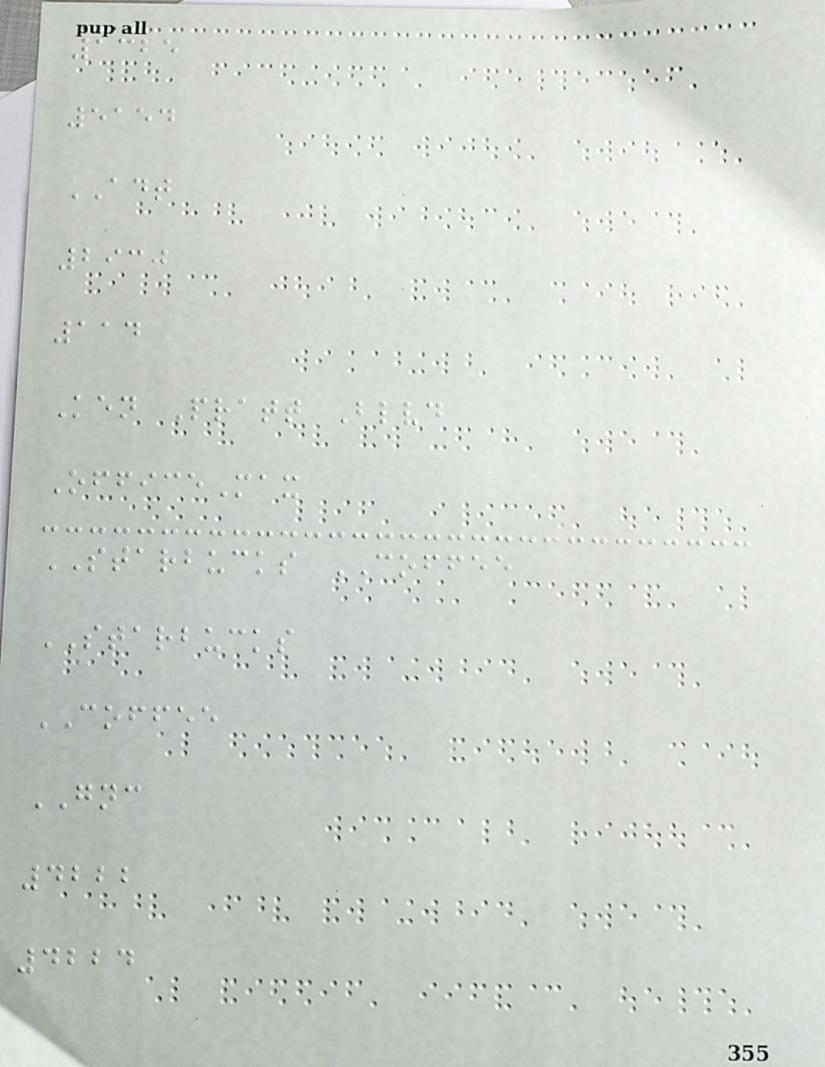1325
5154
ADT
2930
114
Ken Pratt Blvd
OfficeMax
STARBUCKS COFFEE
STARBUCKS
COFFEE
GNC
4222
4224
